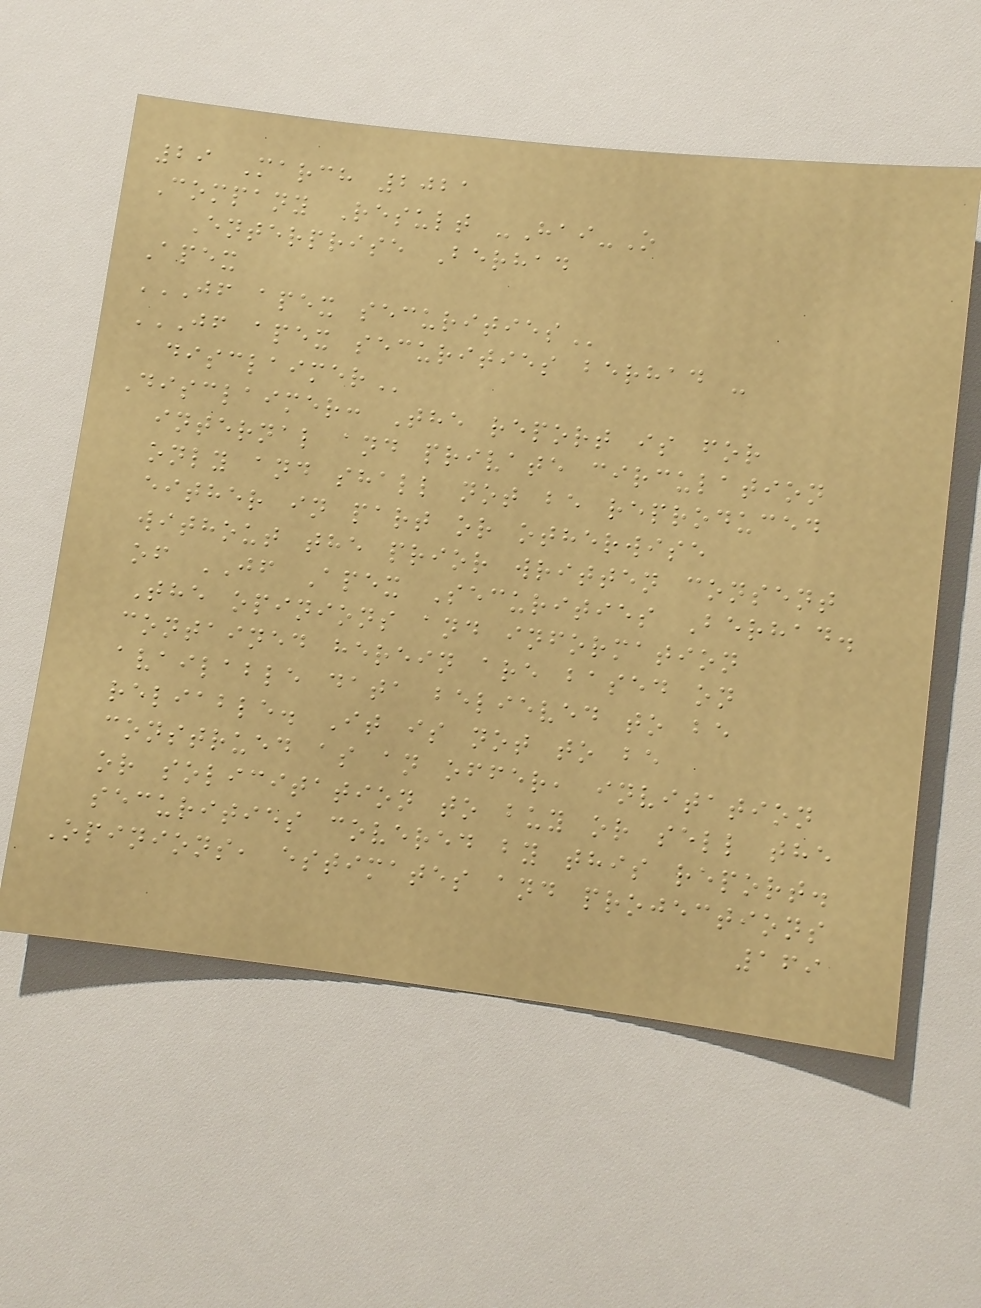29 March 2021
Company Result -Hai-O
Enterprise Berhad
Apex
JF APEX SECURITIES
JF APEX SECURITIES BERHAD -
DISCLAIMER
Disclaimer: The report is for
internal and private circulation
only and shall not be reproduced
either in part or otherwise
without the prior written consent
of JF Apex Securities Berhad.
The opinions and information
contained herein are based on
available data believed to be
reliable. It is not to be
construed as an offer, invitation
or solicitation to buy or sell the
securities covered by this report.
Opinions, estimates and projections
169
